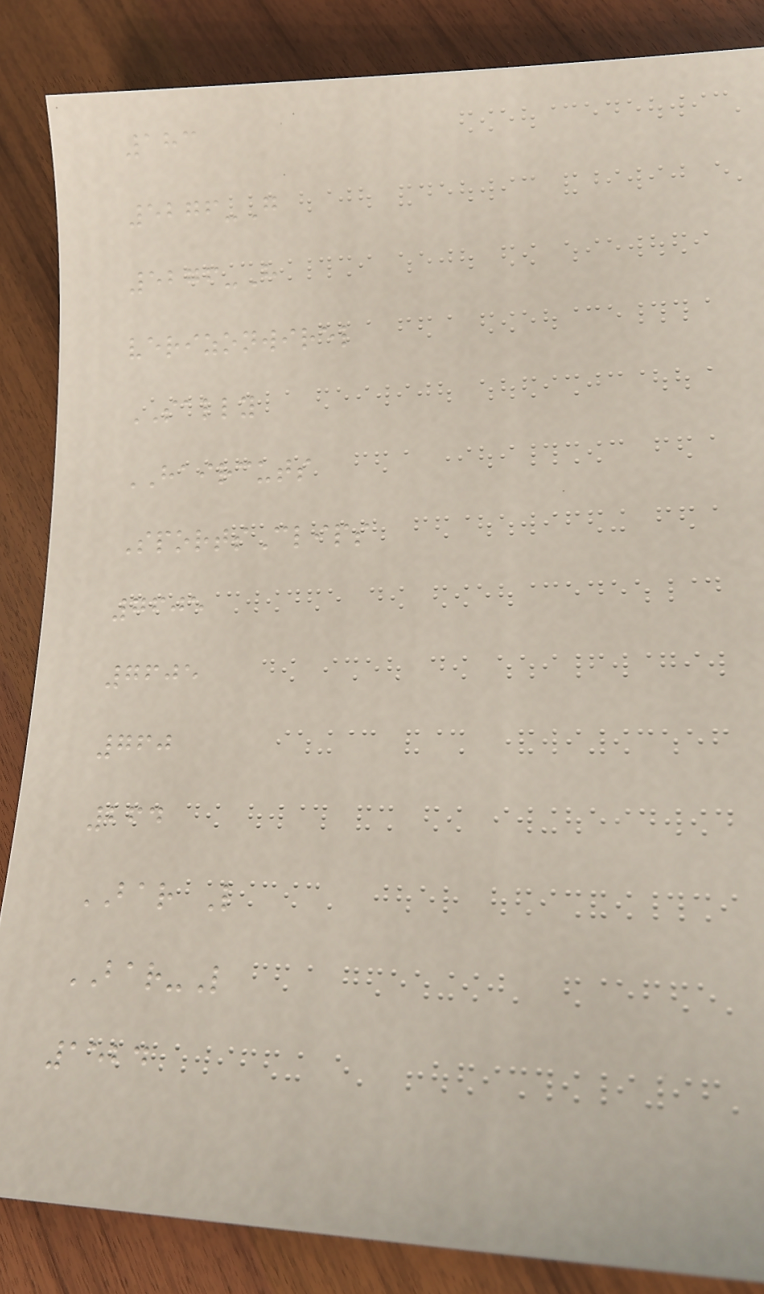183
5276-G
5276-H
verizonwirel
SALLY
HAIRCUTS
SportsClips
7605
7605
760
264
BAR L
BAR-L
1524
